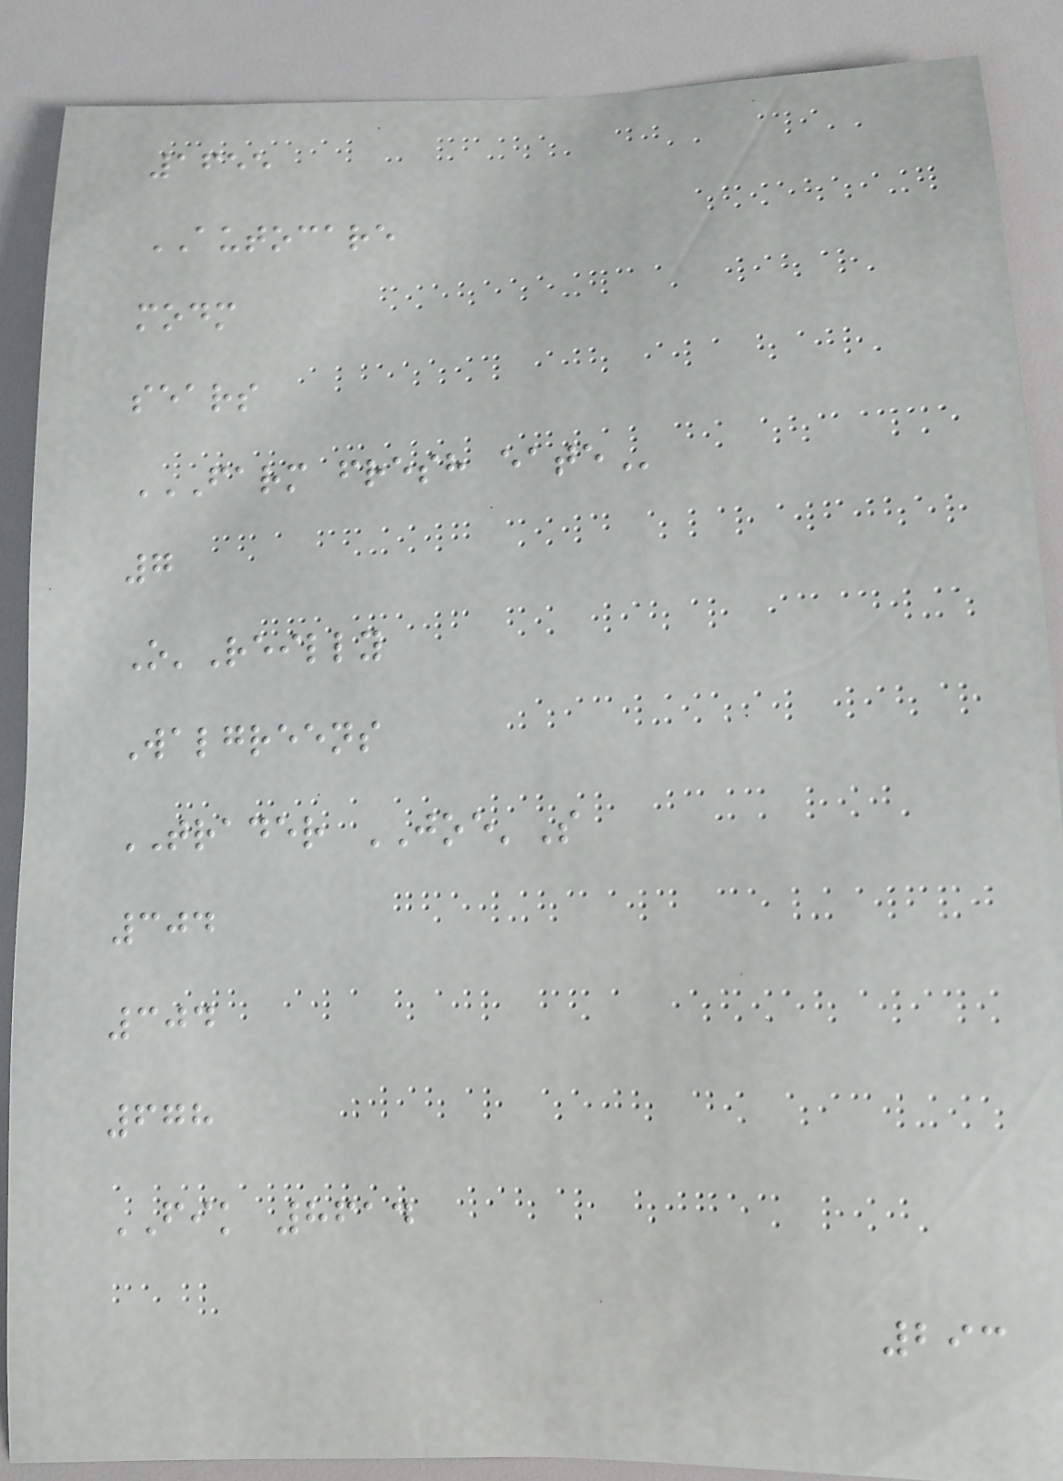1655
AUTOCARE
modm
sears
FARM FRESH EATE
7
O'Reilly
Walgreens
TRADER JOE'S
304
304
678
FIK 8614
293
